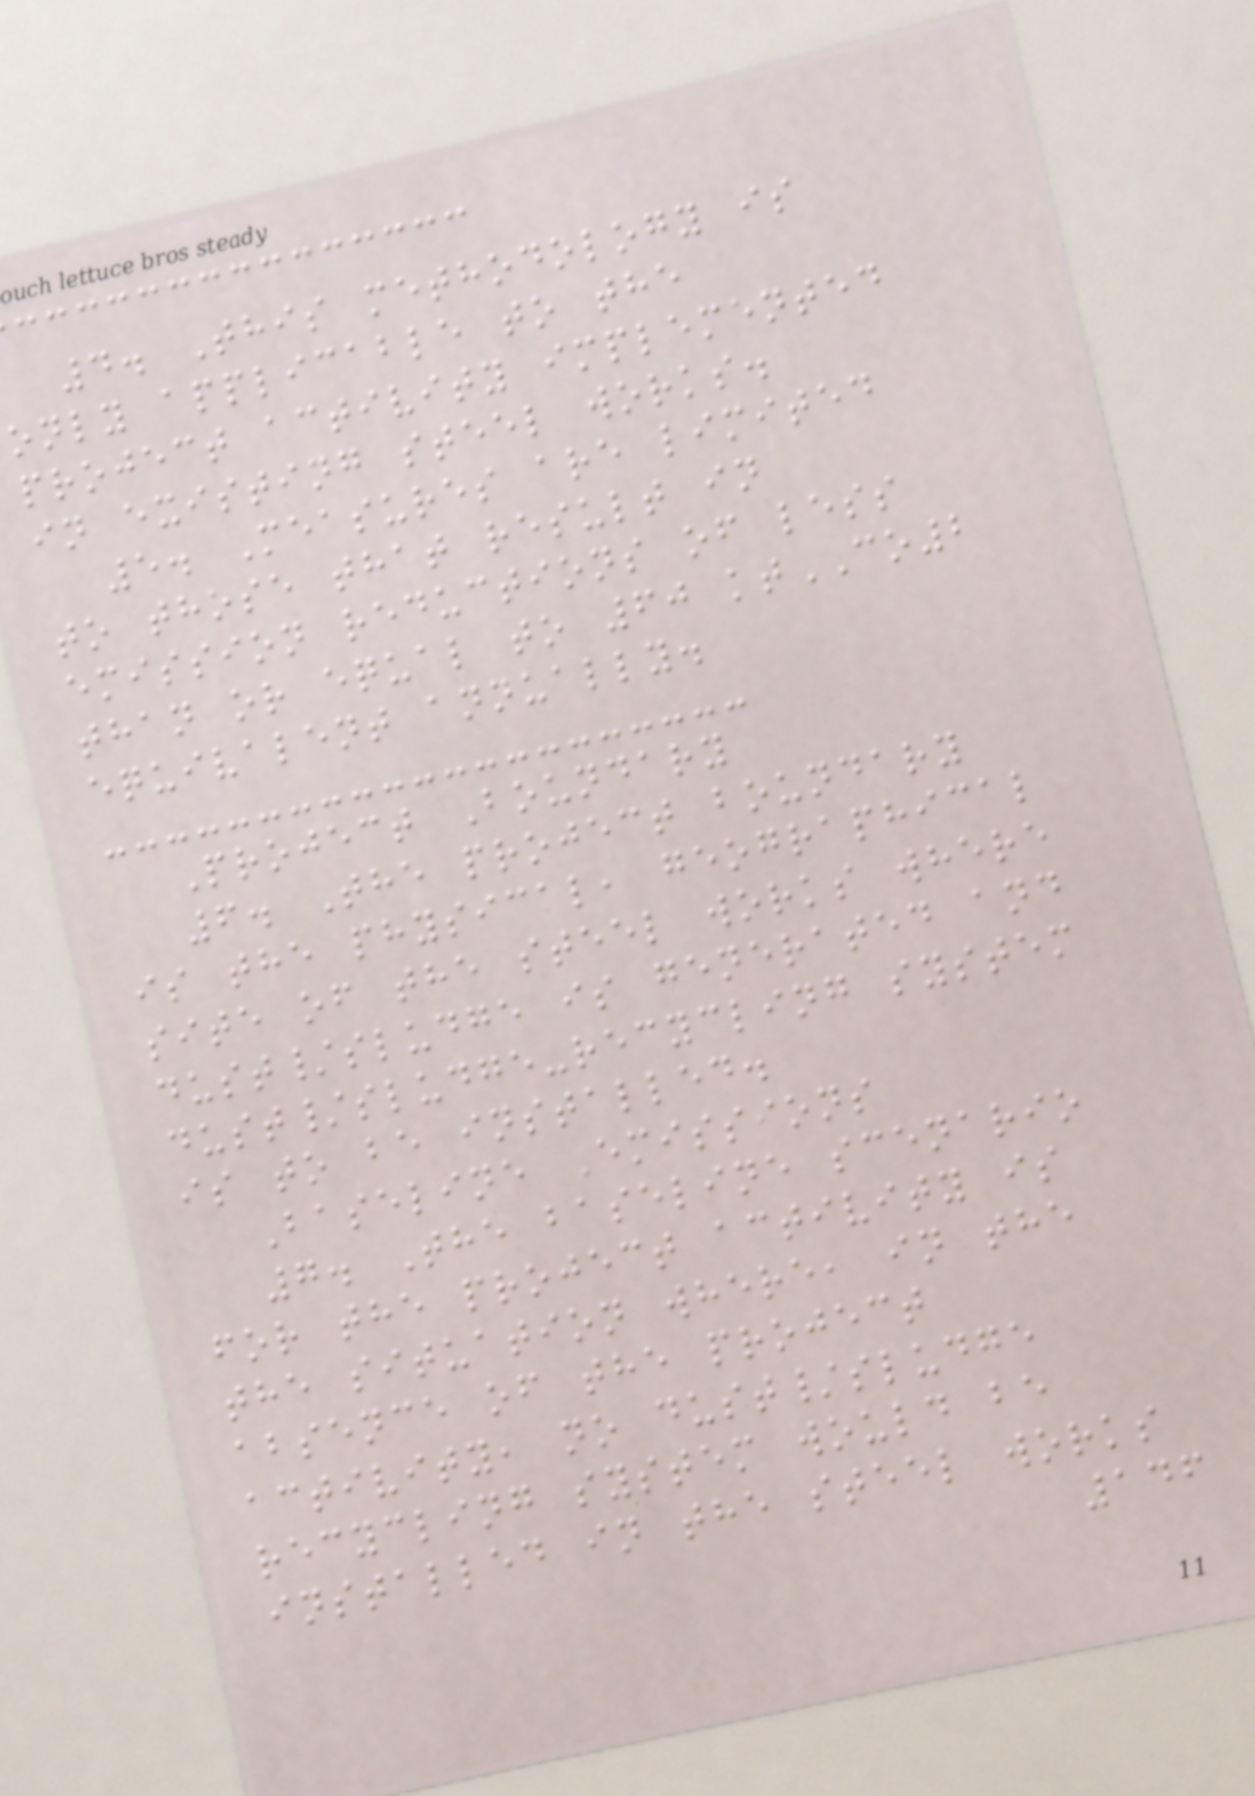4. This methodology is
only applicable to the
project activity implemented
in existing steel works.
5. Measures are limited
to those that result in
emission reductions of less
than or equal to 60 ktCO2
equivalent annually.
Project Boundary
6. The project boundary
is the physical, geographical
site of the steel works where
dust/sludge is generated and
dust/sludge-recycling system
is to be installed.
Baseline Emissions
7. The baseline scenario
for the project activity is
the situation where, in the
absence of the project
activity, no dust/sludge
recycling system would be
installed in the steel works
146
